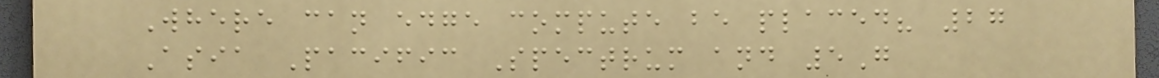Where can edge compute be placed? 27
Asia Pacific Spectrum and 5G
